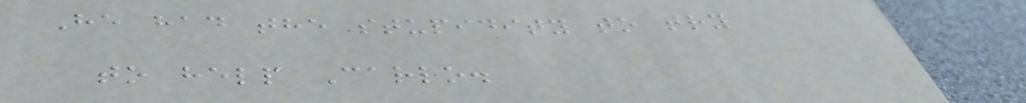He had the stupidity to try
to help Carlo.
